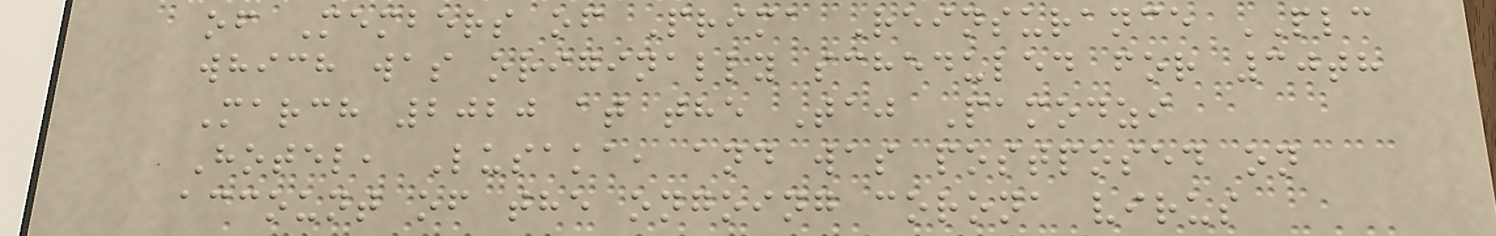of Members of Prima Reinsurance PLC
which was originally scheduled for 30th
March 2020 at the Taj Pamodzi
Hotel, Lusaka, and was postposed on
account of the ongoing corona virus
